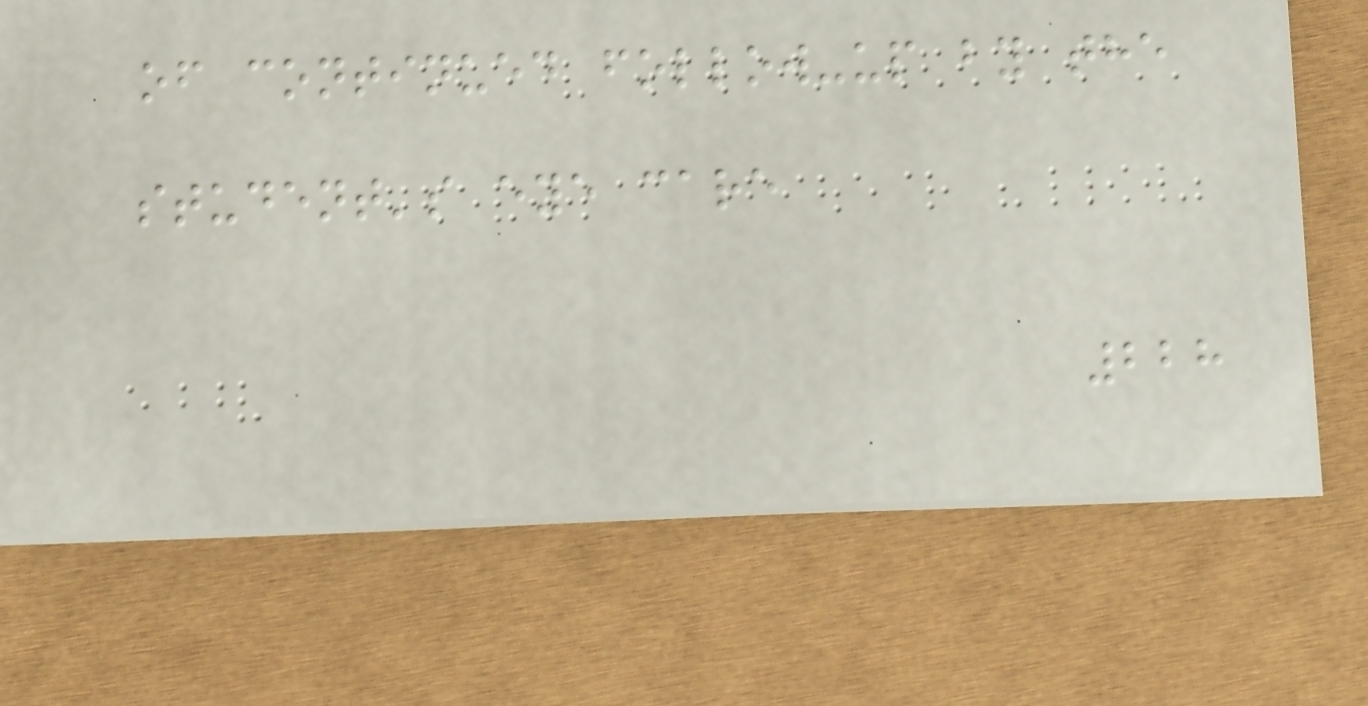of continued follow-up by the
student's eye care
228
